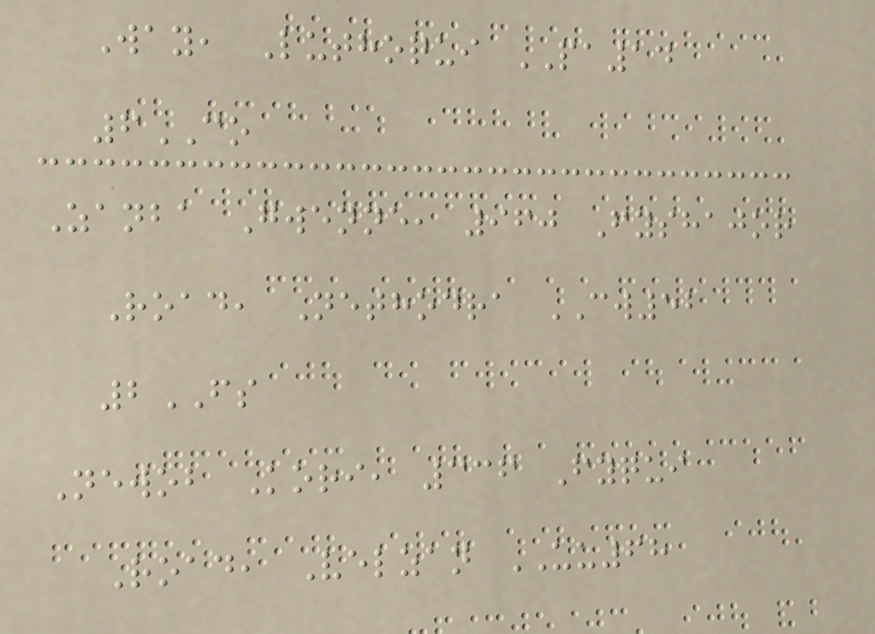Way, Luthoqui PA14
6CO
Zanba Gwenne, 960 Fyshajor
Road, Nethodra CW52
2FS
Newob Kori, 336 Fyqui
Road, Velzan UU68
